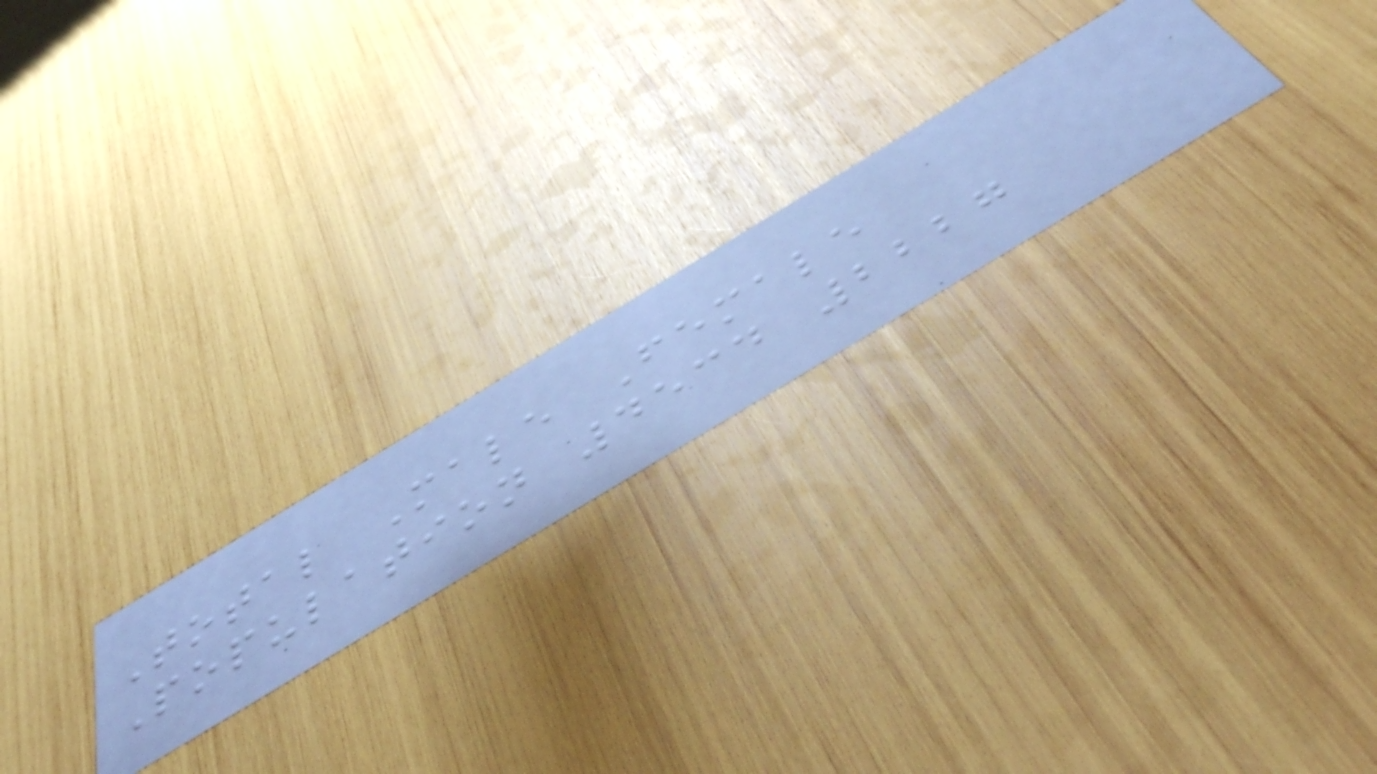Total Male Female
Population 4534 2227
